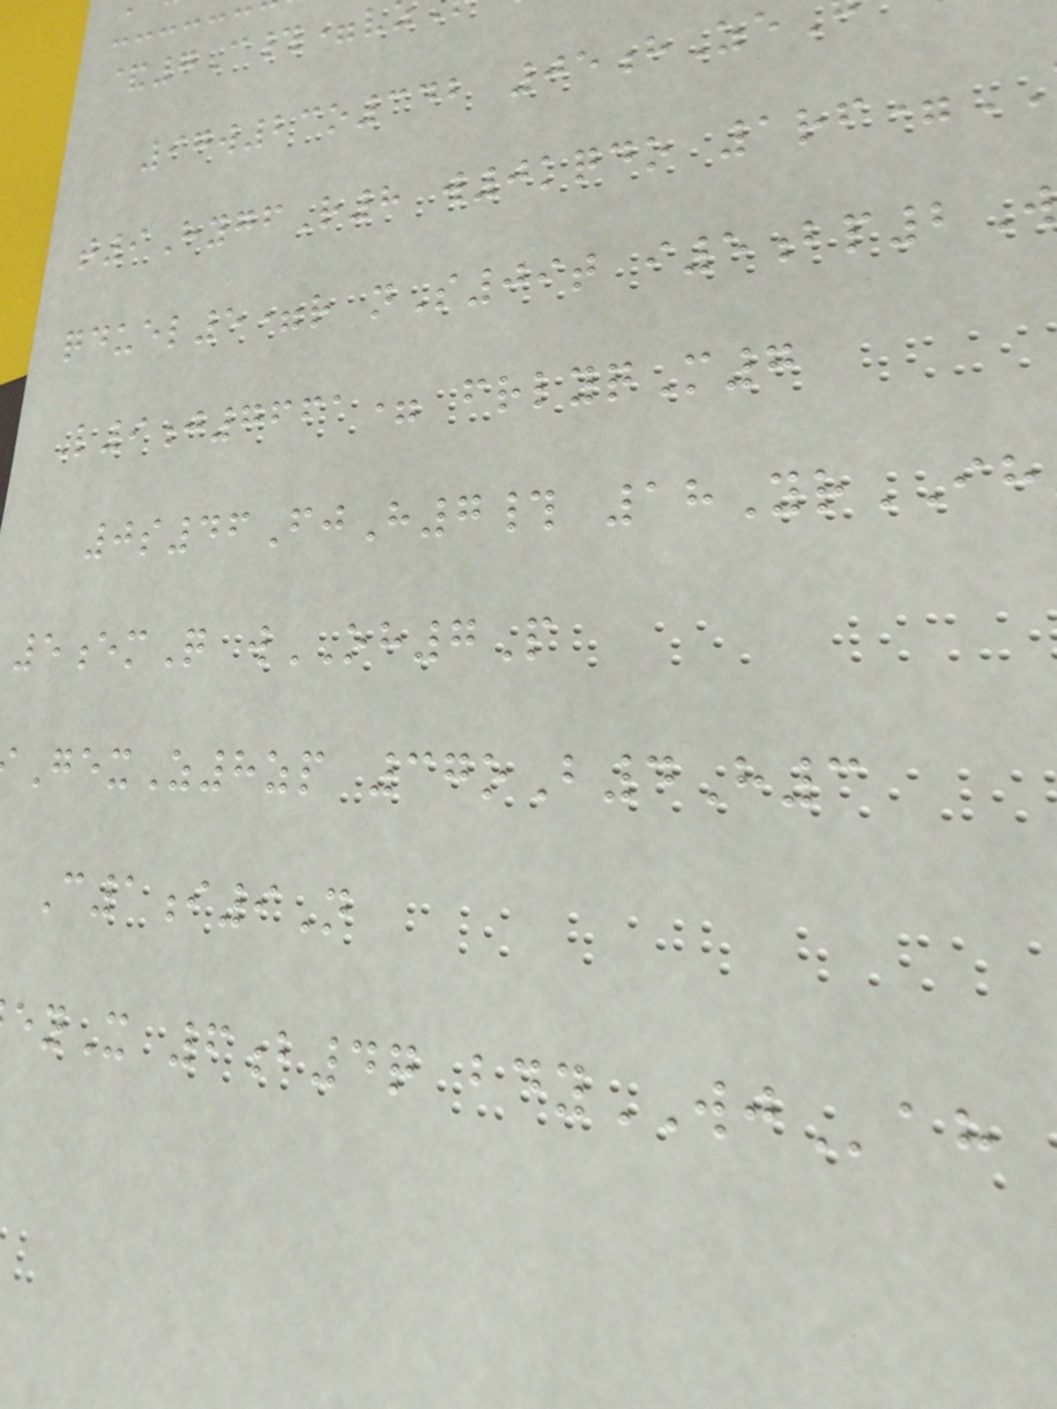&7C#=v
97w23o342 05hZe
t9HygfR8 w0kqdo 1rf=
qduel5=r nS09t i5bp2W
L9j7661= frlyqM7
0s46FjH7# 18YrIH
5emQ wOH7P
GexZ8zp 37oB4H3
C1i9N
yX 6b4q bdyWJah
